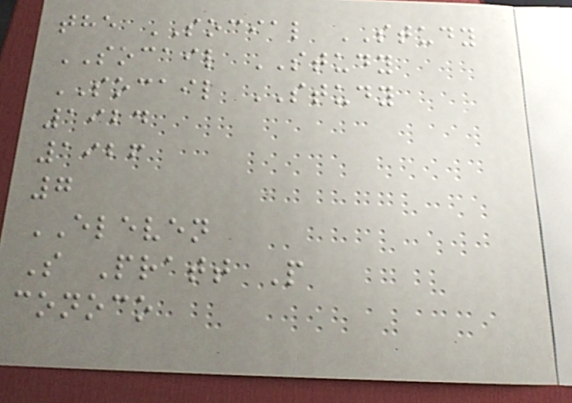the SOCIAL STUDY
SOCAIL STUDY
SOCAIL STUDY
1924
1926
7
ELEVEN
S Pratt P
conoco
